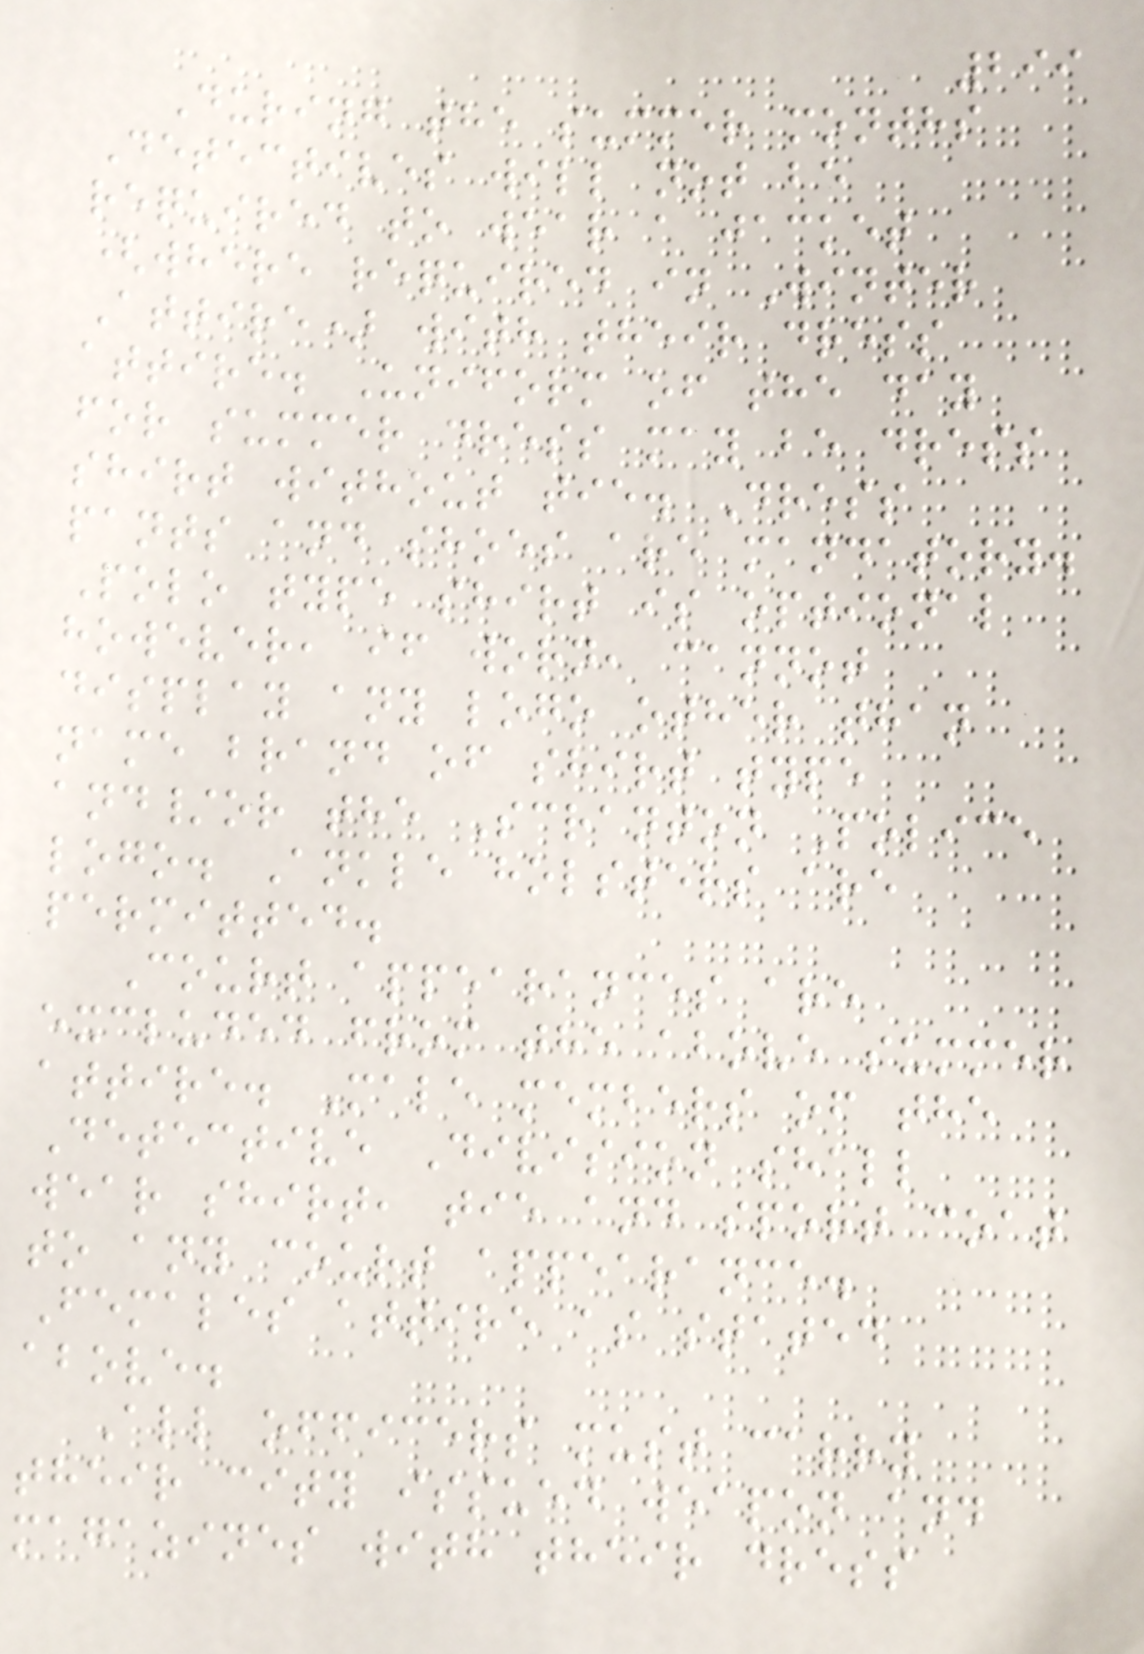299
During the summer months
Detectives will not be
required to wear a jacket
(where required in Winter
Attire) with their dress
attire. Uniform of the day
for summer dress may be dress
shirt without tie. Dress
pants and shoes are mandatory.
Polo type shirt is optional
however, if worn, cannot
display any logo other than
name brand of shirt type
and/or the Scranton Police
logo. Ankle holsters are
permitted.
Court appearances are
excluded from the above summer
attire. Male members of the
Detective Division shall
wear shirt, tie and sport coat
to any court appearance.
Females attire as stated
above.
All officers must carry
their city issued weapon and
magazines with their dress
